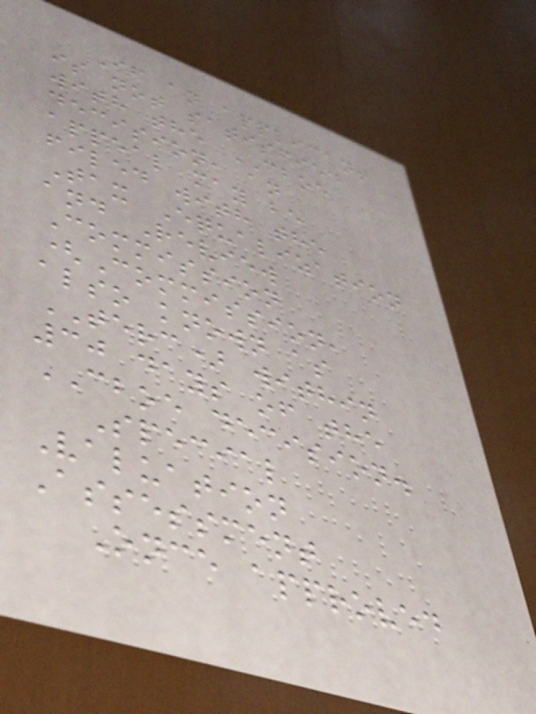If an applicant
is not satisfied
with the CBOE
decision, an
appeal may be
filed with the
Tax Equalization
and Review
Commission
(Commission,
also known as
TERC) within
30 days of the
CBOE decision.
Special
Valuation
Assessment
Once approved
